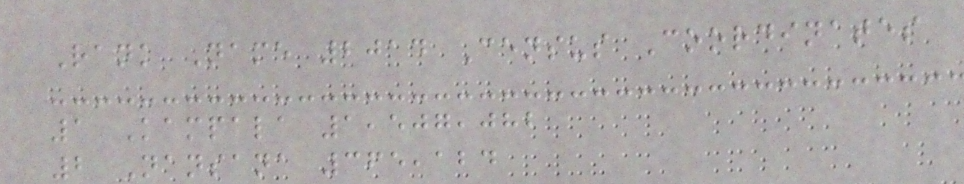Rank Name 2014 Census Coordinates
1 Kampala 1,507,082
2 Nansana 365,124
